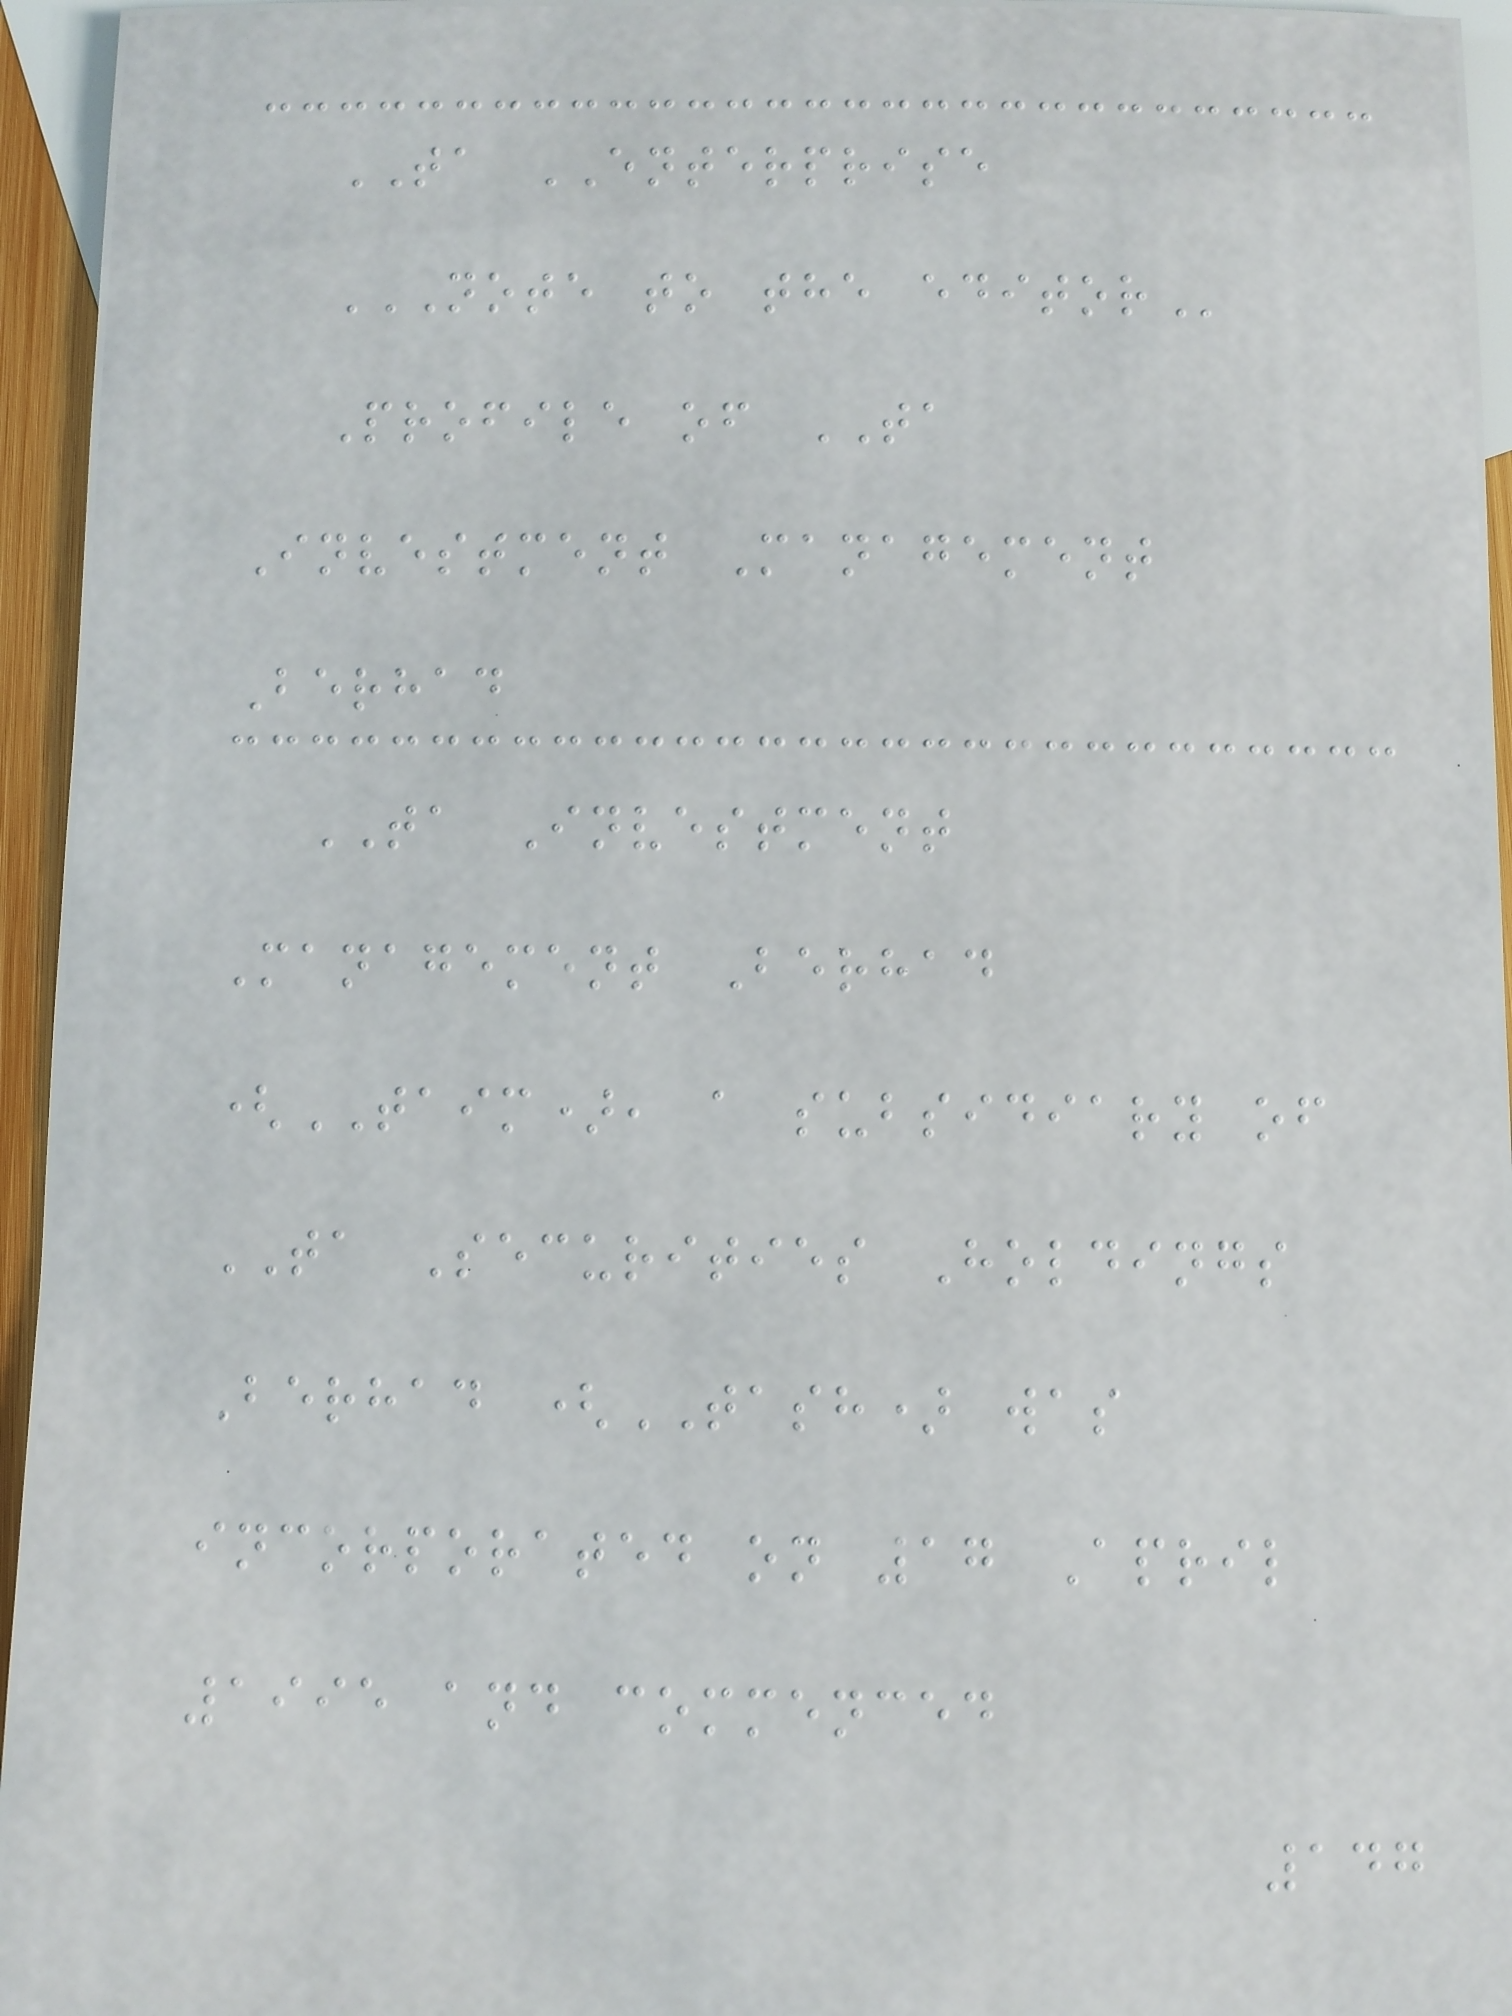TA ENTERPRISE
NOTE TO THE EDITOR
Profile of TA
Investment Management
Berhad
TA Investment
Management Berhad
(TAIM), a subsidiary of
TA Securities Holdings
Berhad (TASH) was
incorporated on 17 April
1995 and commenced
147
